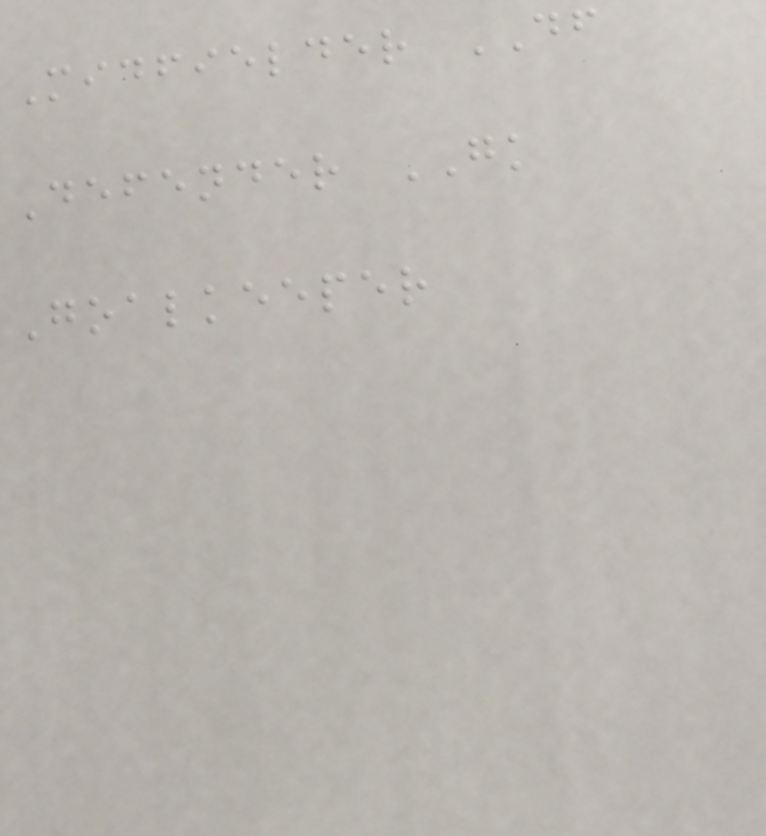Midfielder DF
Defender GK
Goalkeeper
